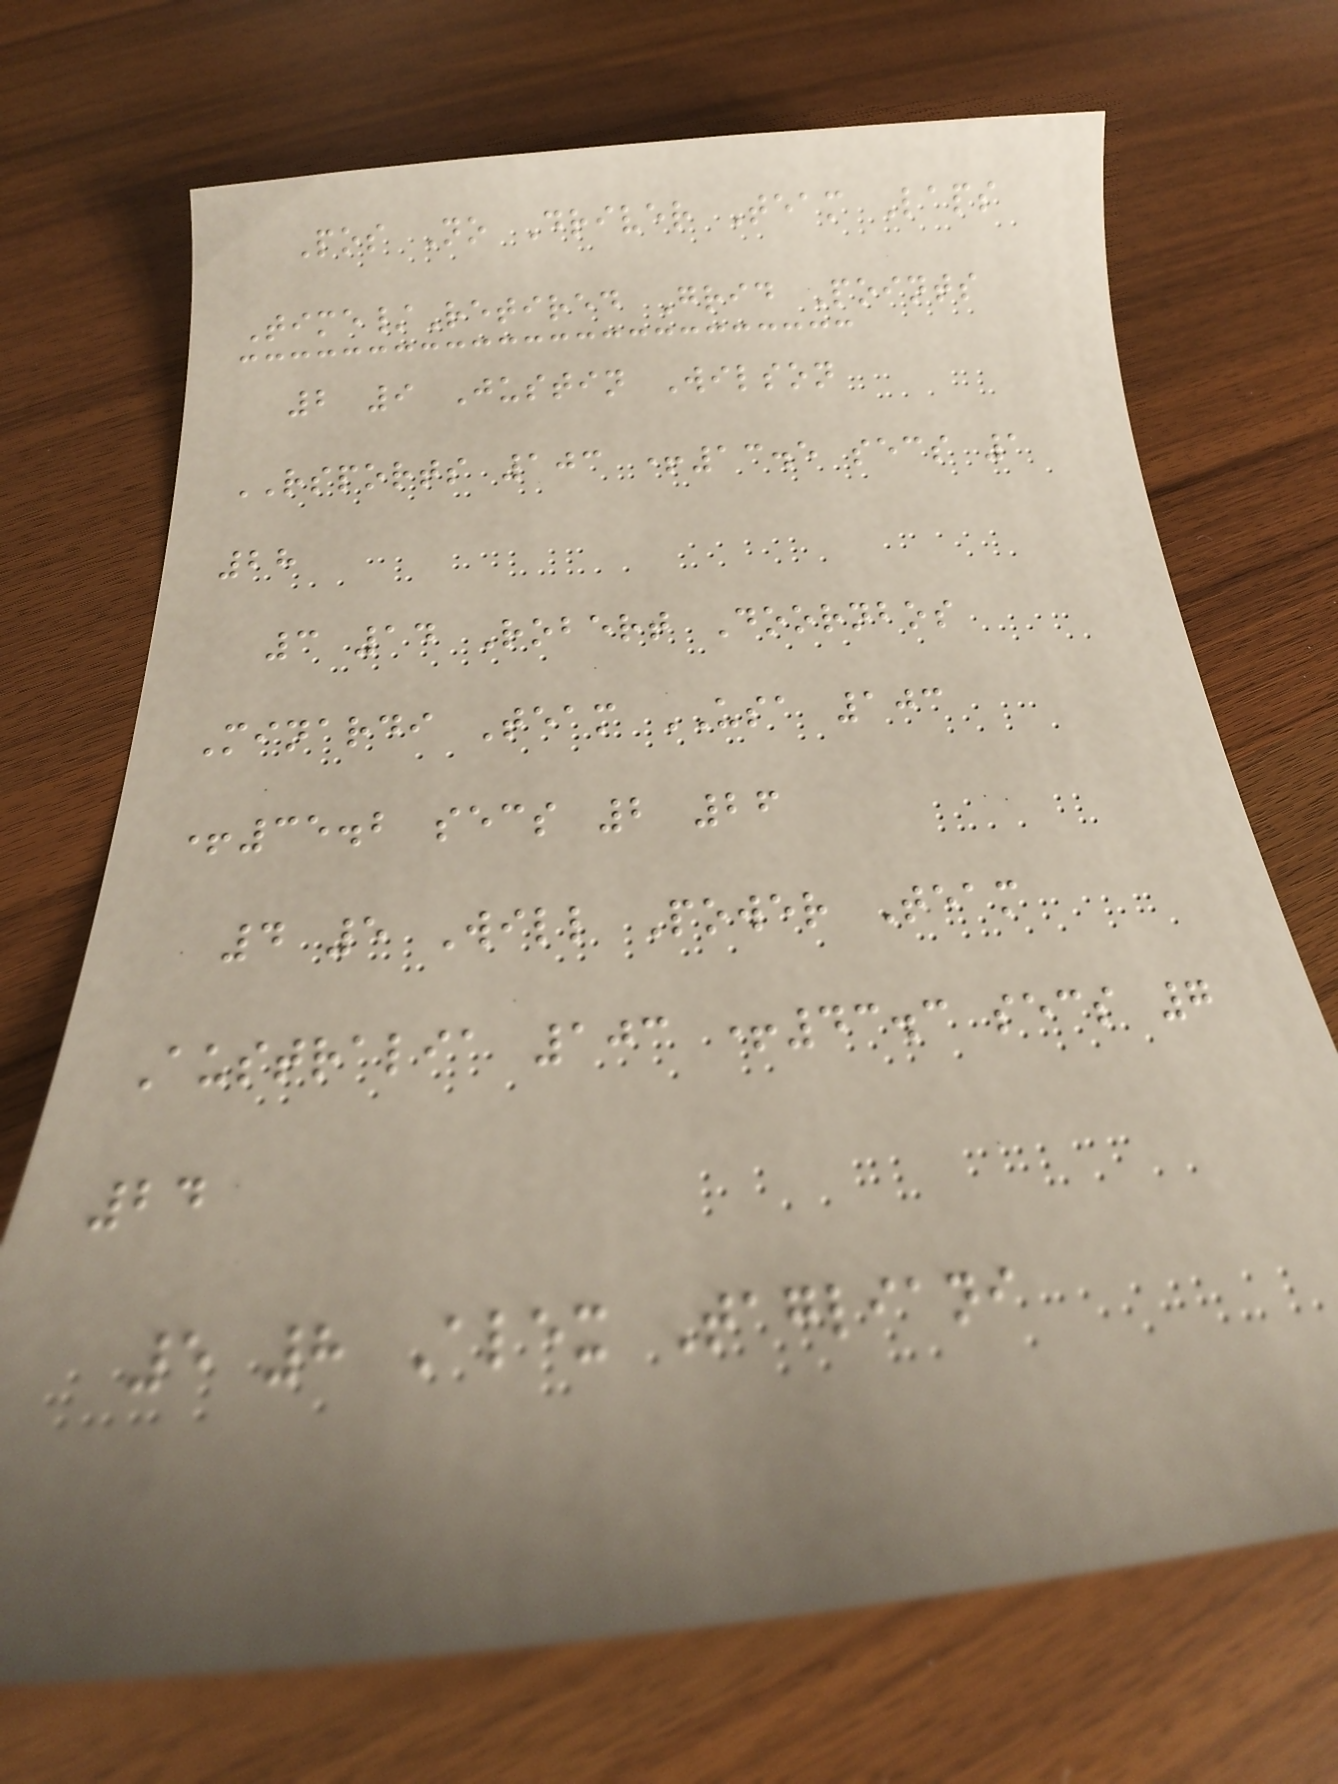Pos No Driver Team Laps
Time/Retired Grid Points
2 9 Justin Wilson
RSPORTS 103 +13.5 secs 1
28
3 14 Robert Doornbos
Minardi Team USA 103
+35.2 secs 2 26
4 5 Will Power Team
Australia 103 +43.3 secs 7
24
5 8 Alex Tagliani
